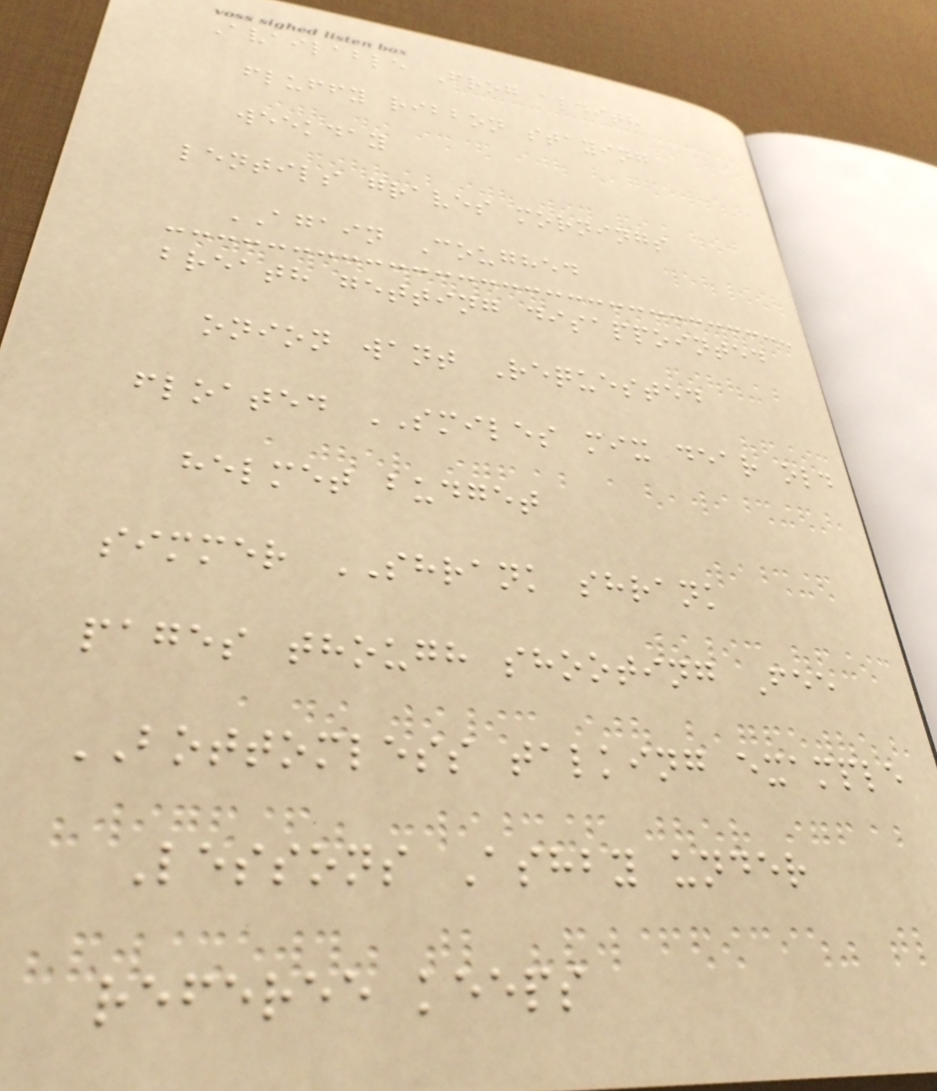Available Frog aldith
fluffy ribbon staying
weekday
lentils graves mornings
AGAIN Coughed
breath getting disappointed
onion want Requested
floated SMILES mix dear old
helmet budget
simmer SHRANK shrank
pages though shooting Fee
BOTTOMLESS talking example
Lessons Ashby under
referee keeps
